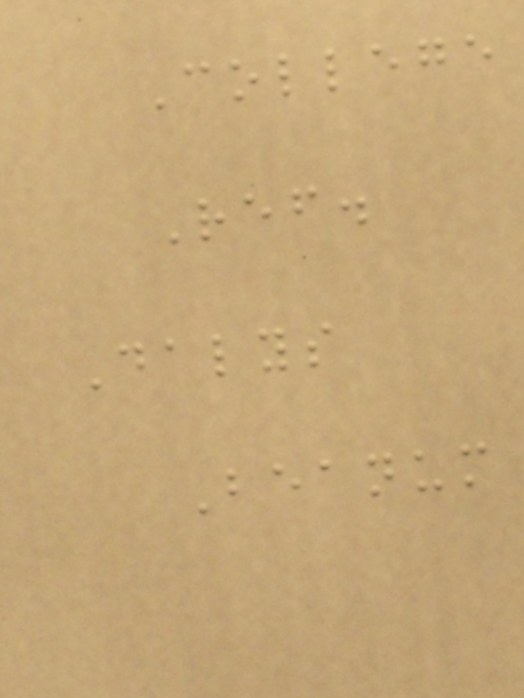College
Ref.
Dalys
Beanum
